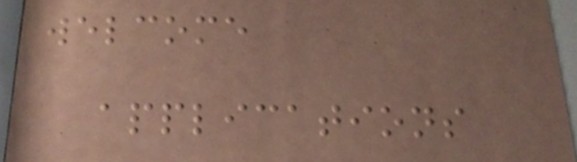welcome
applications
